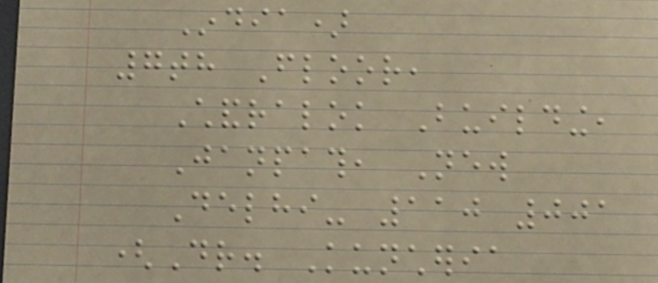India)
7th Floor,
Chandralok Building,
Janpath, New
Delhi- 110 001
(Dr. Kuncheria
